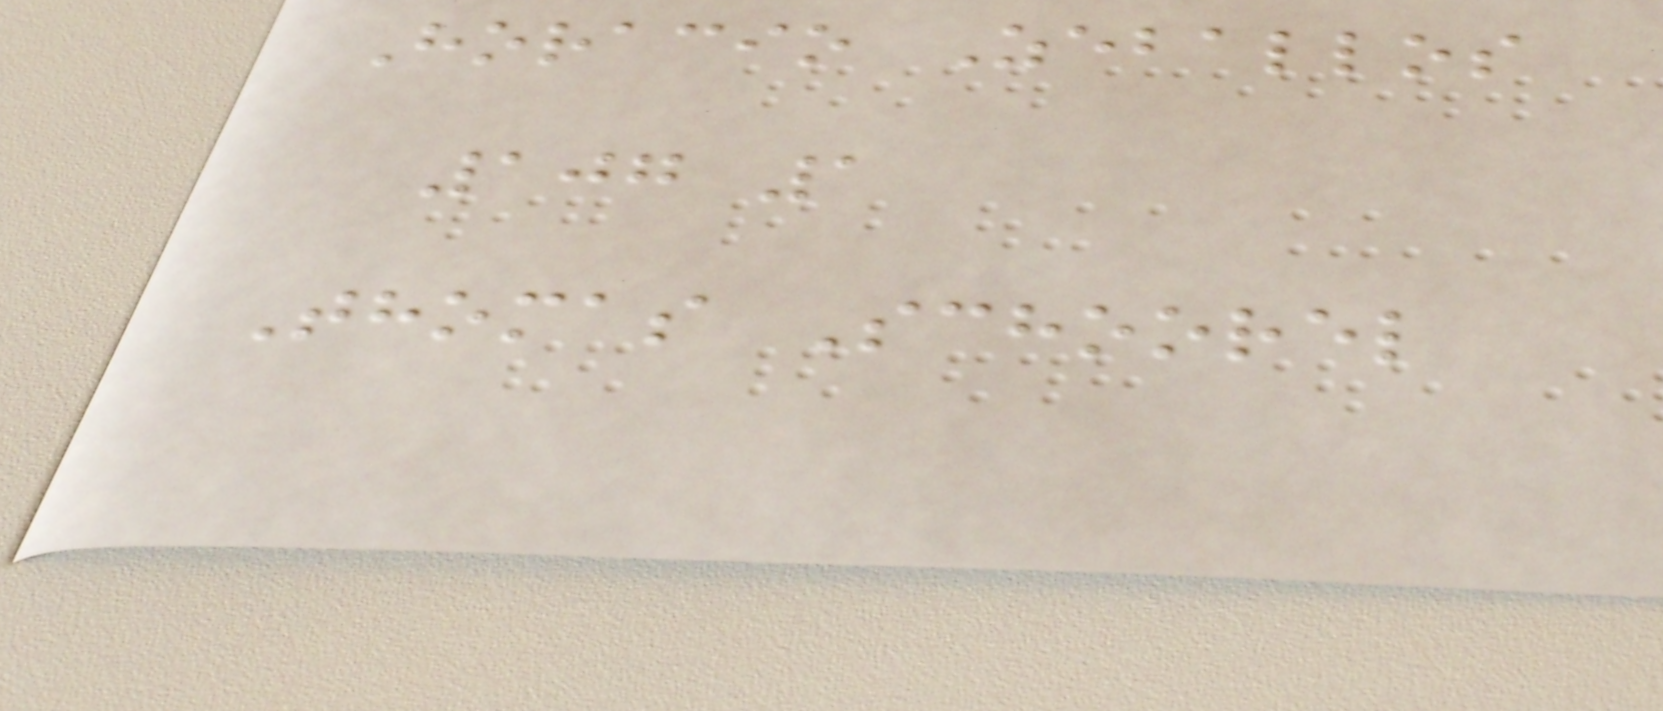Horacio Zeballos
107 1
Thomas Schoorel
